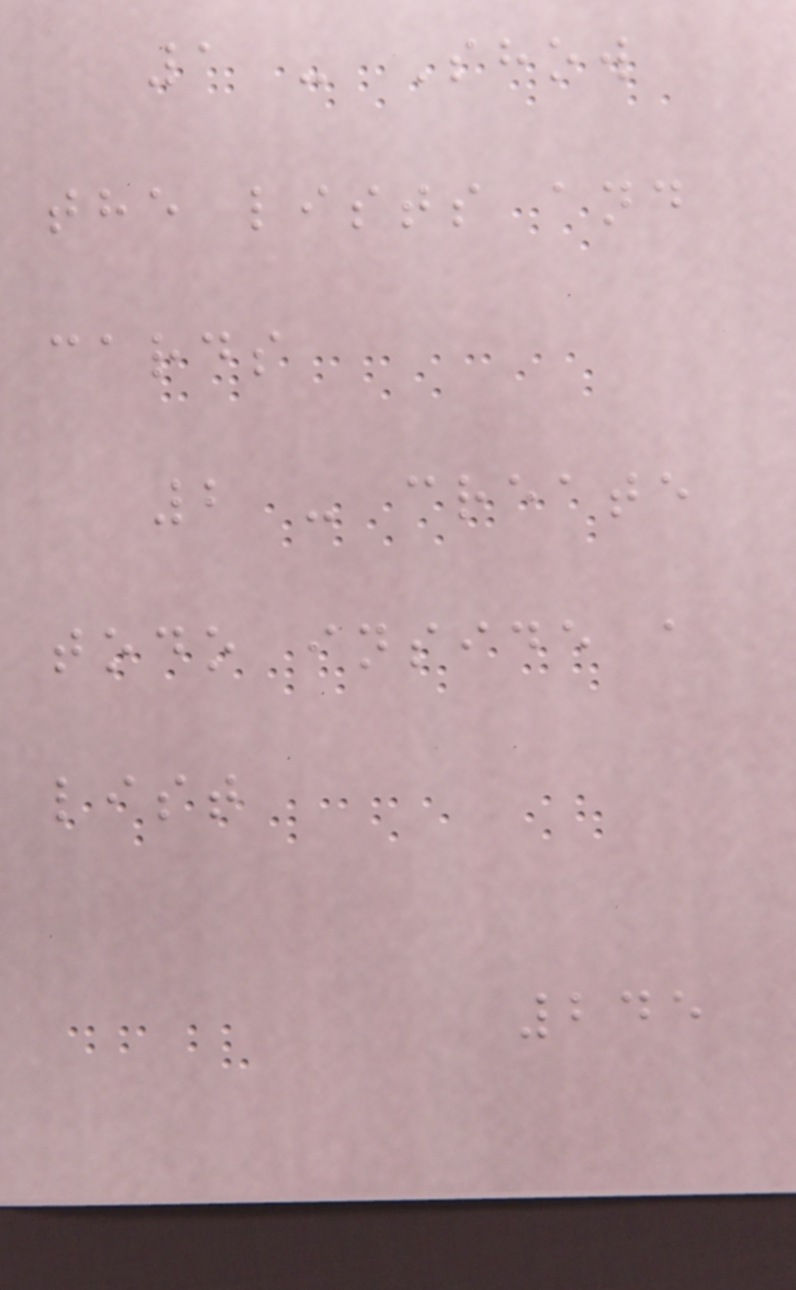1 - Show
the lists and
cards
2 - create
todo inside a
list
245
